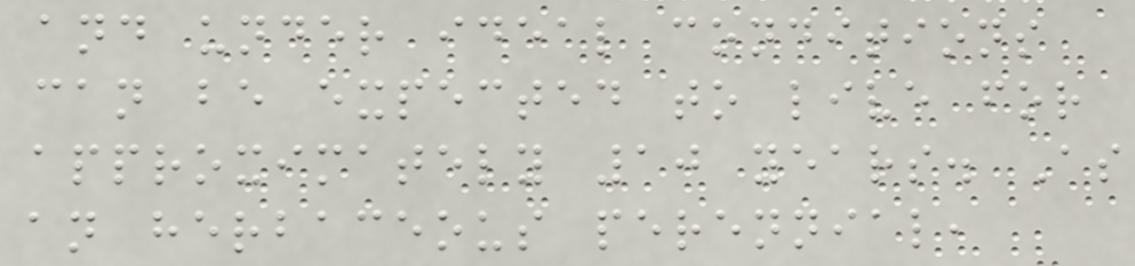and under ideal conditions
can be expected to live for
approximately 10 years. As
an herbaceous perennial,
